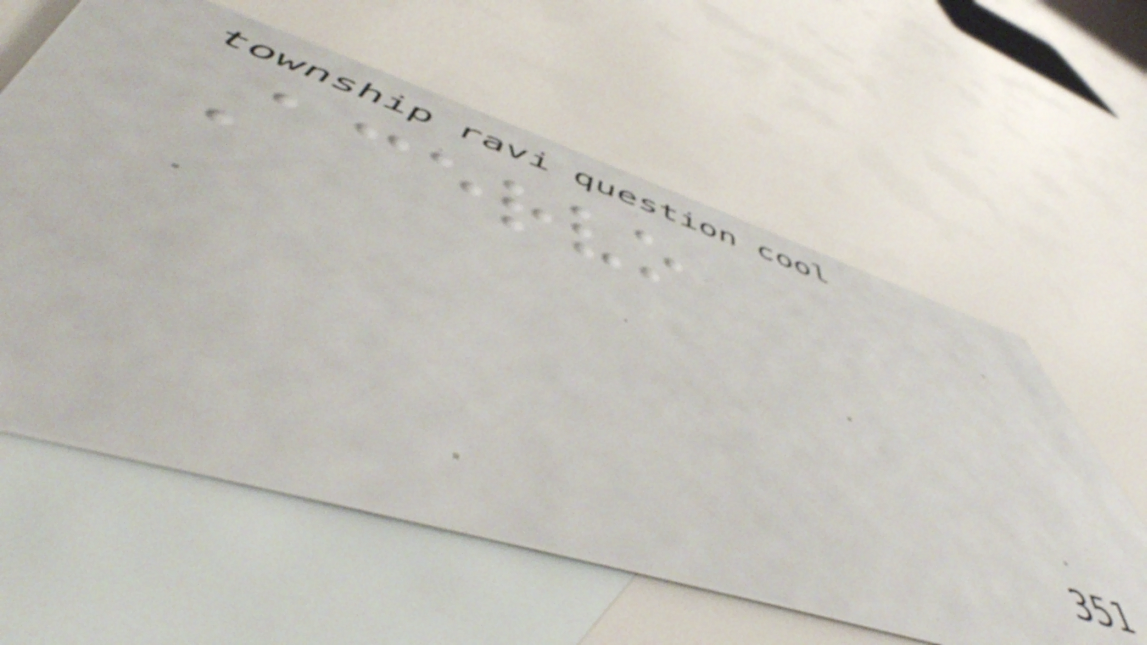Acervo
